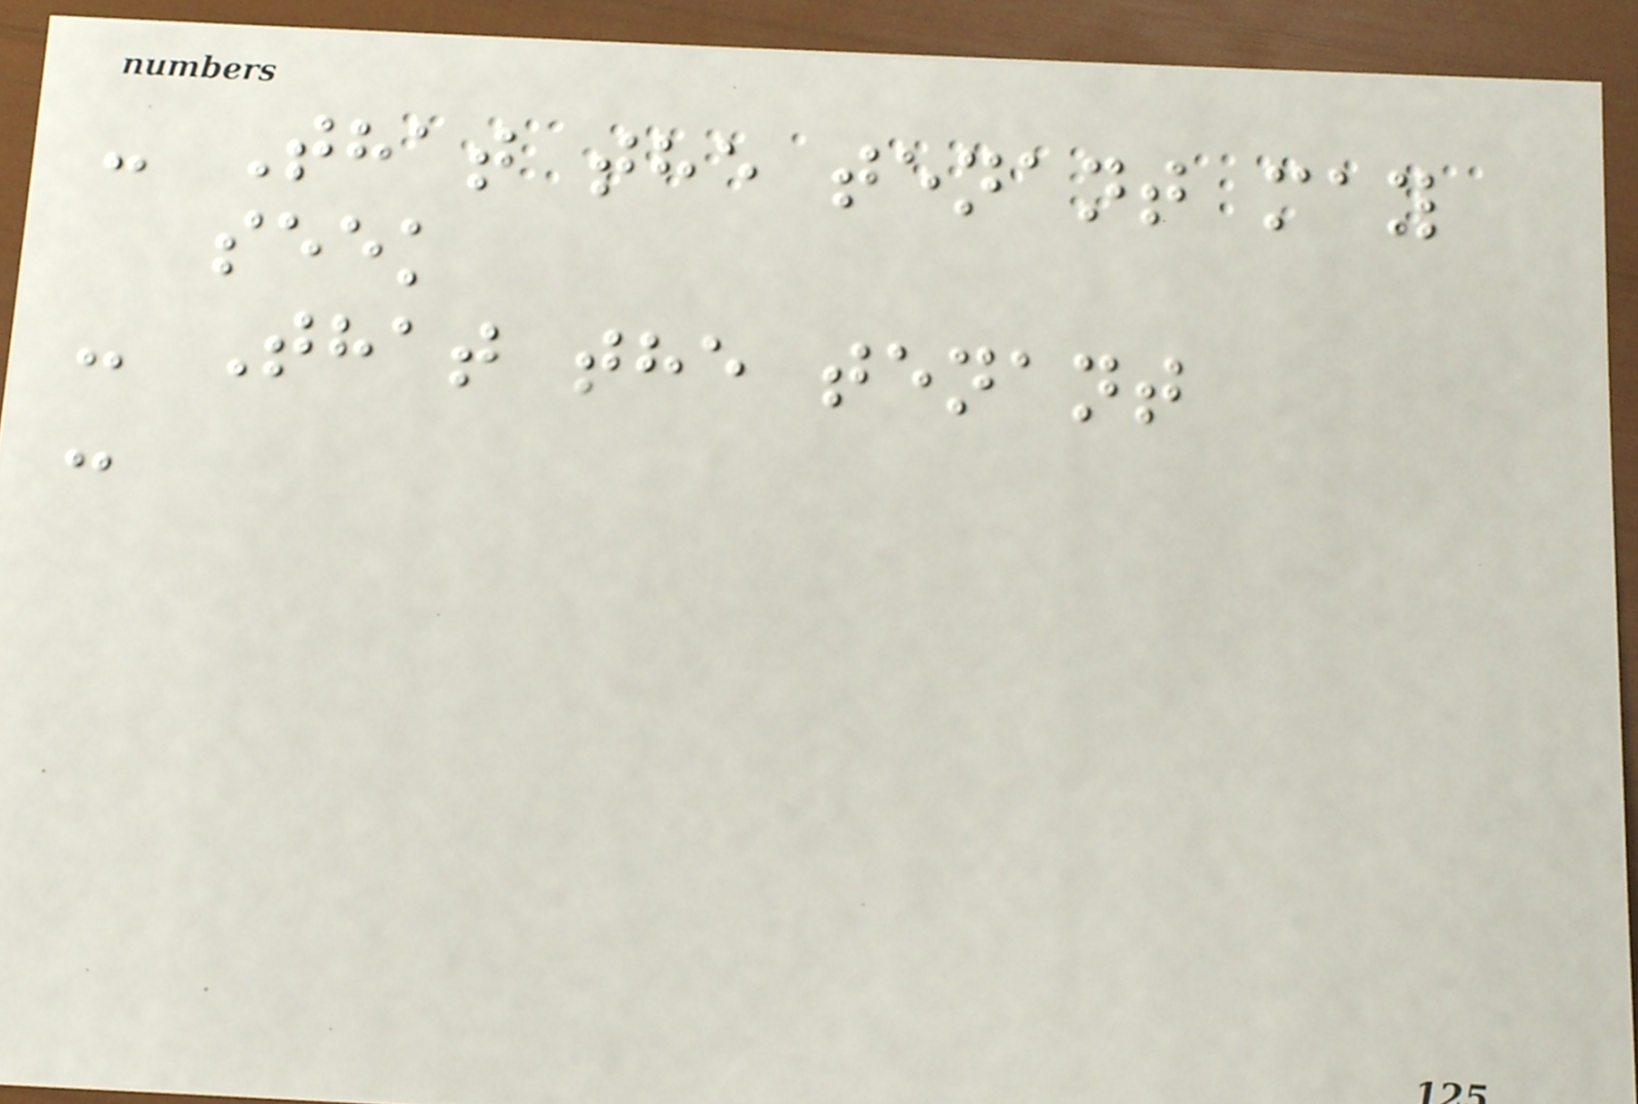- That the tenant may
seek
- That the tenant
-
